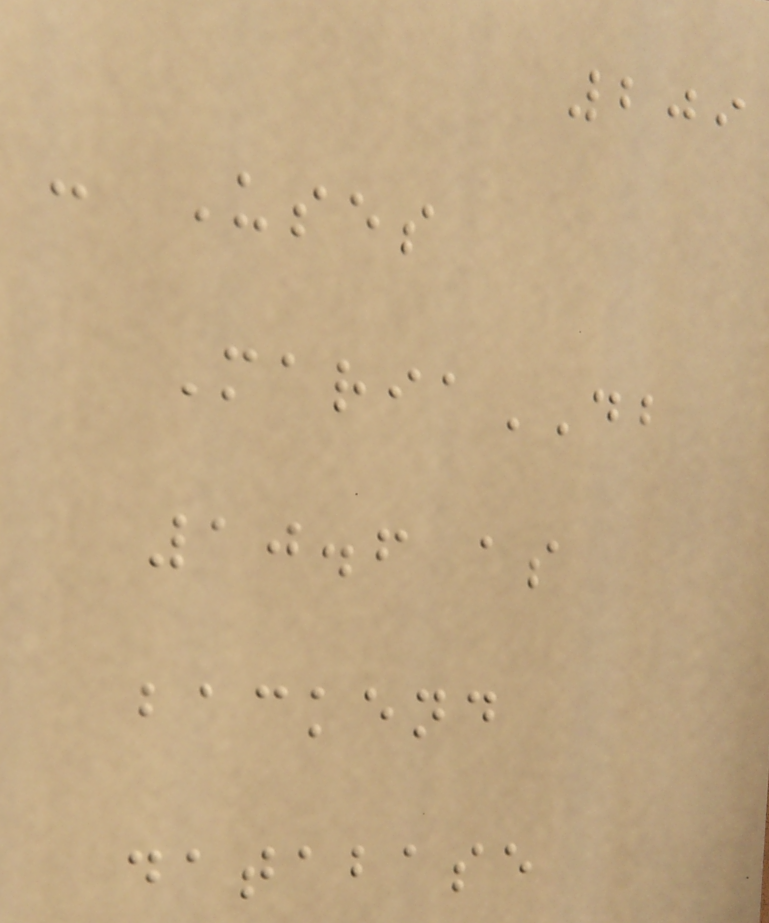209
- Uses
MariaDB
10.6 as
backend
database
